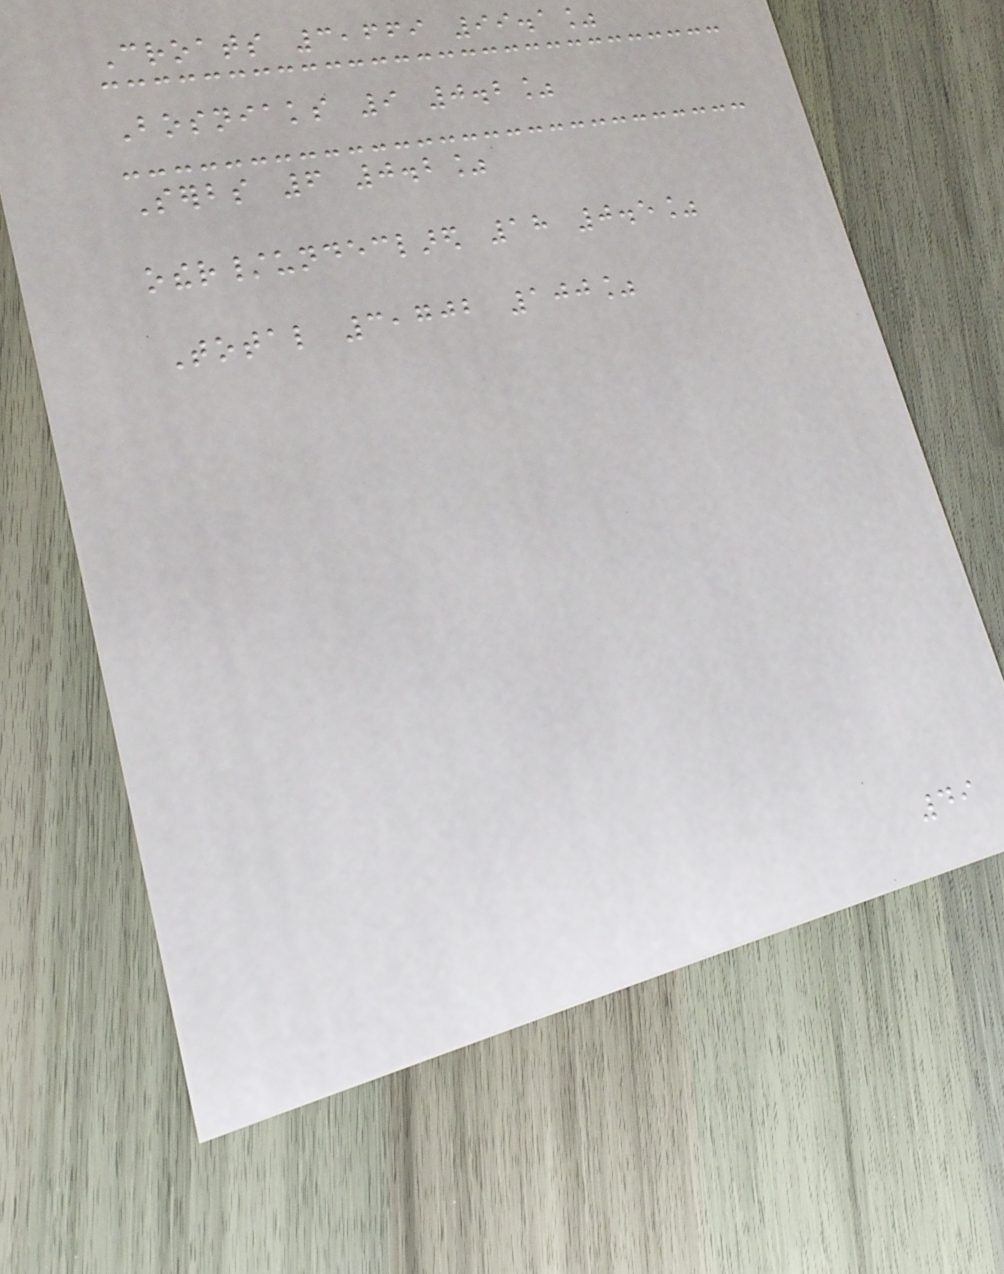Croats 3,669 99.1%
Bosniaks 9 0.2%
Serbs 6 0.2%
other/undeclared 18 0.5%
Total 3,702 100%
49
